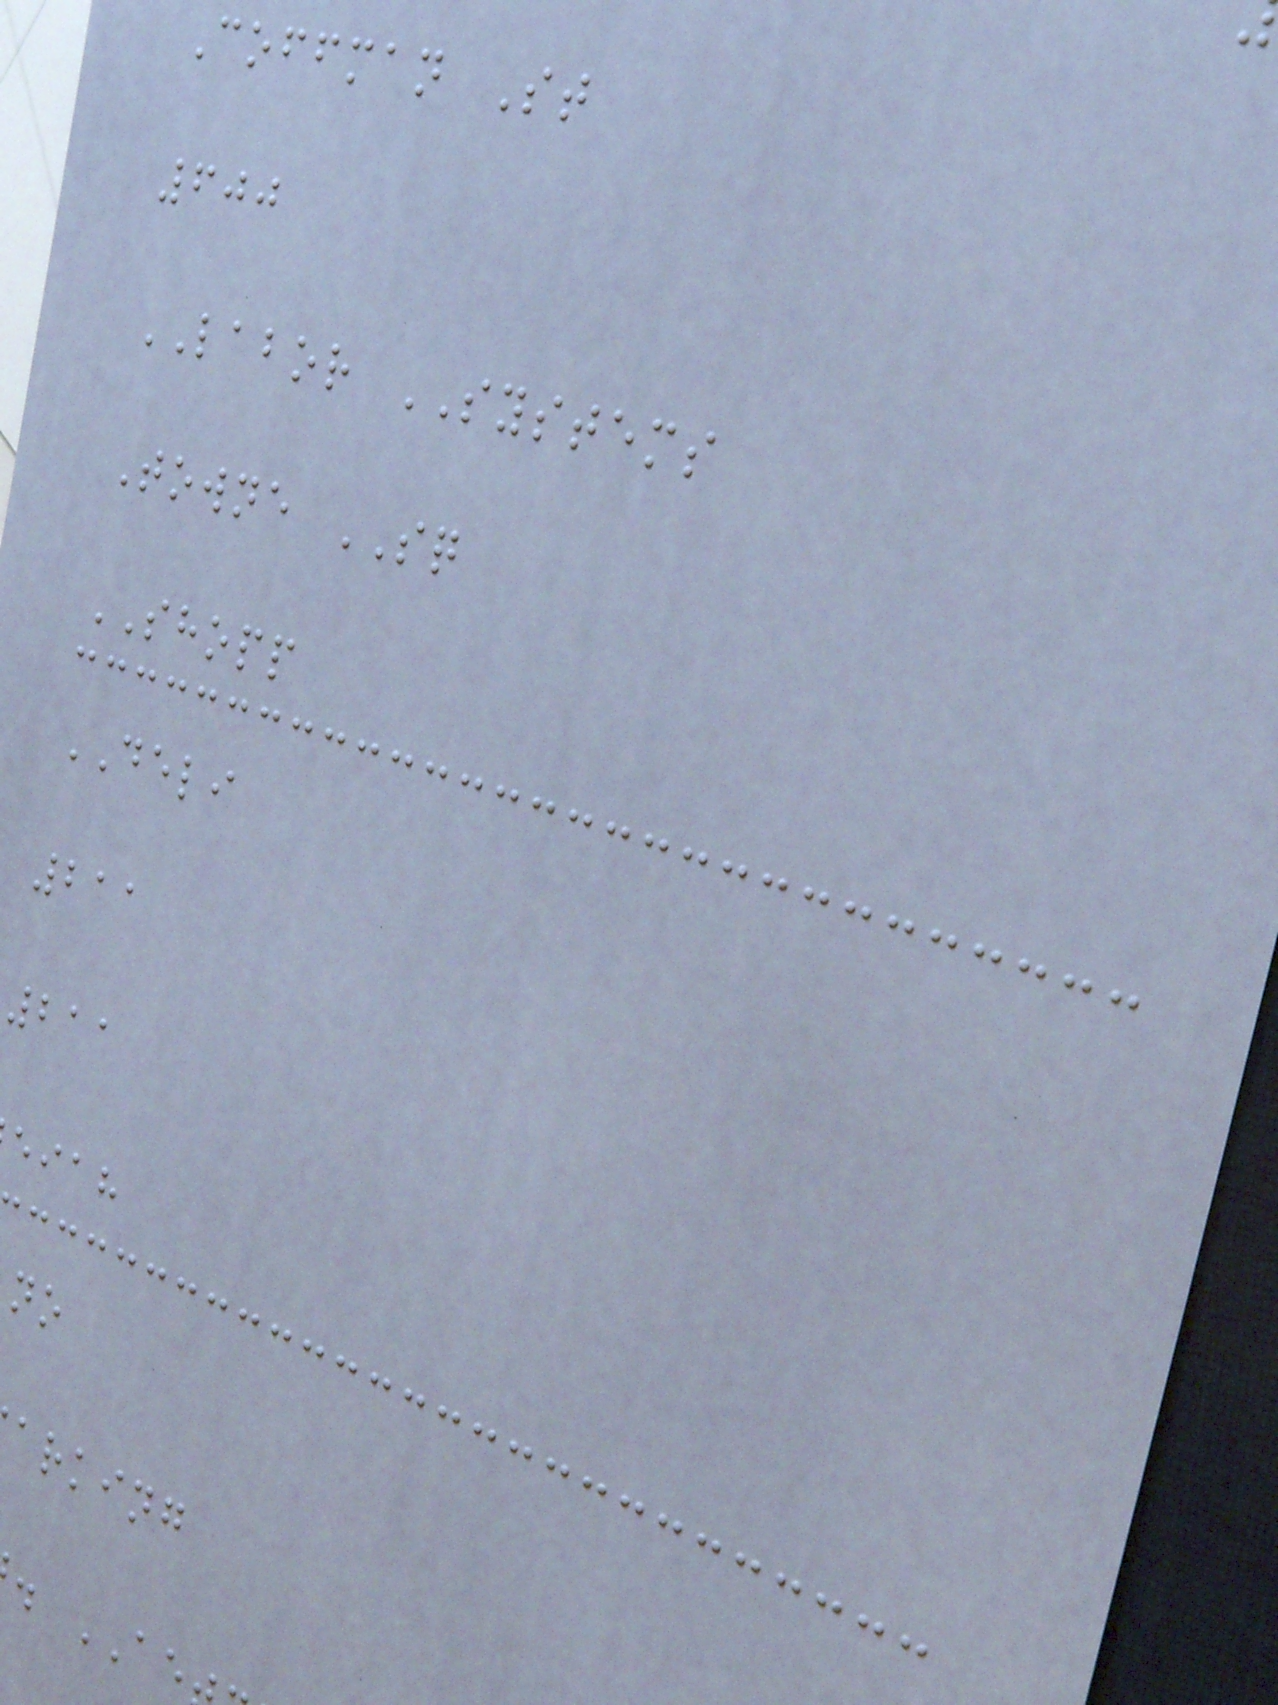Coffman St
600
LABOR SYSTEMS
Towne SQ
SHOPP
DELI
211
211
eiah
arking
. AE
